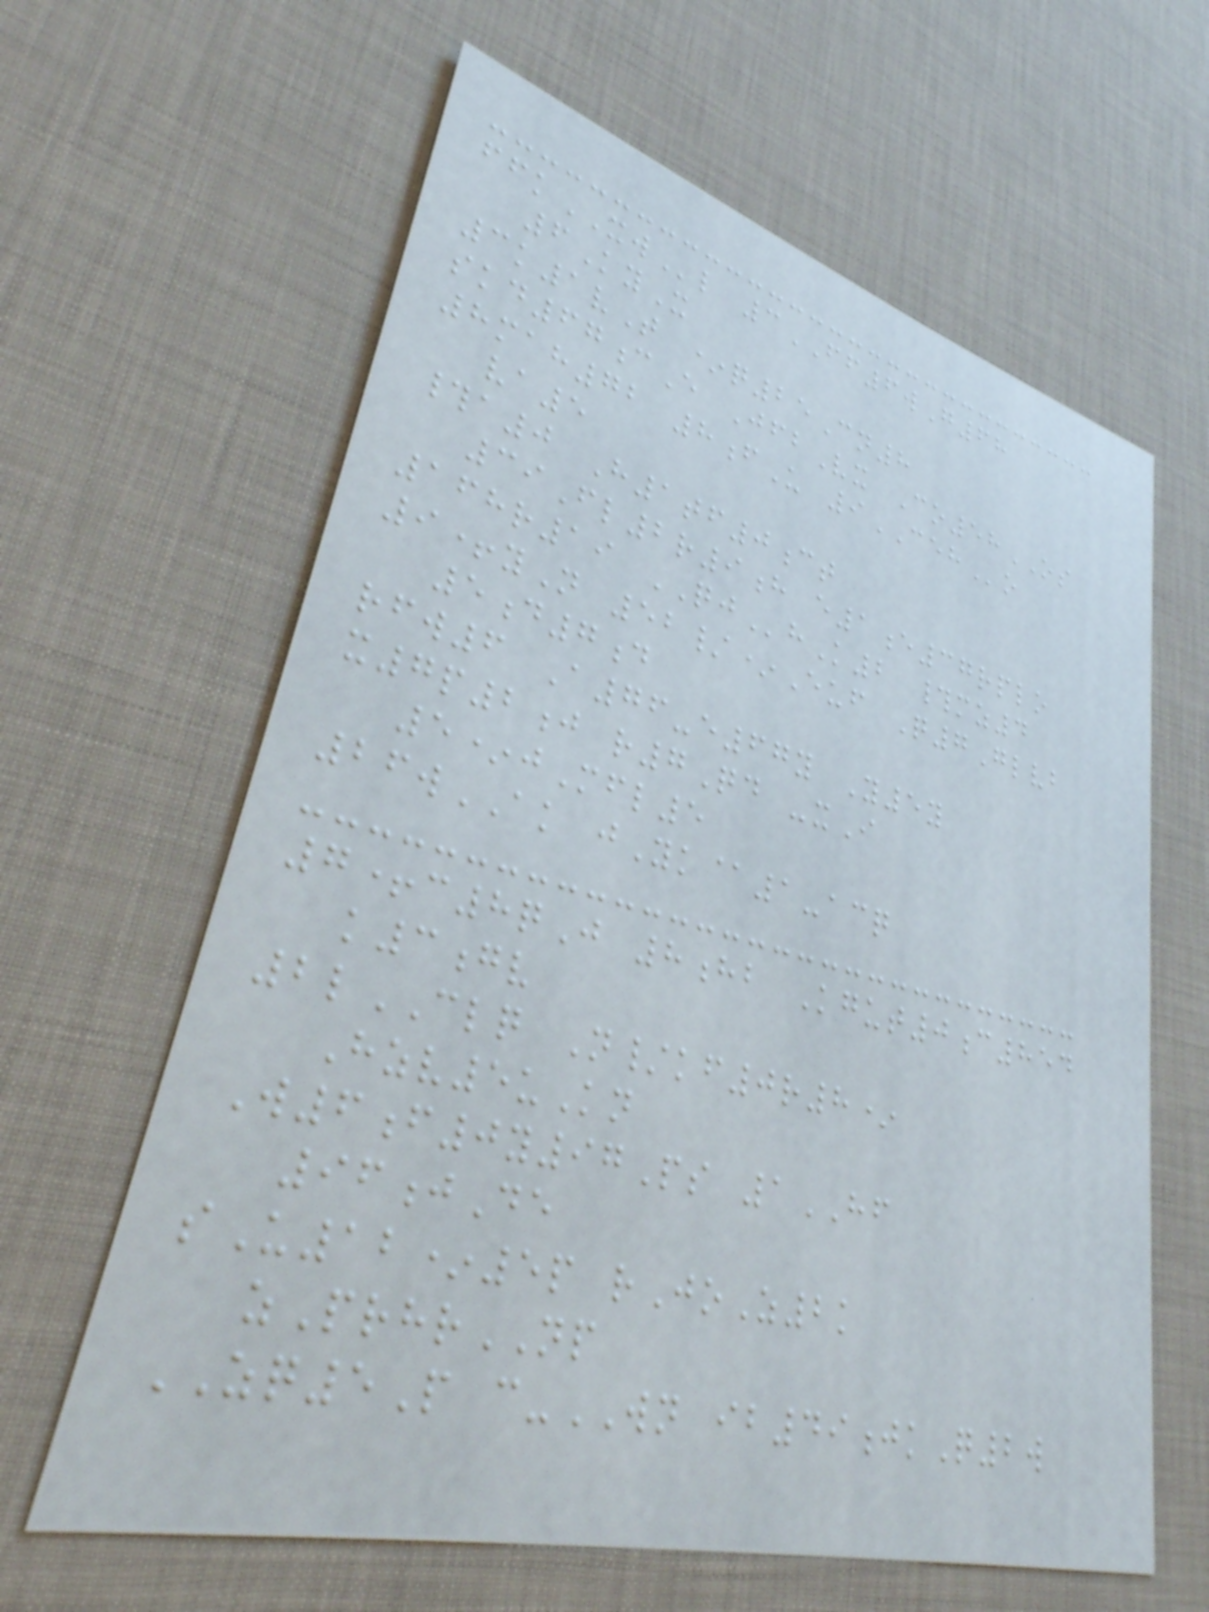ffkXWl 3FF6wG68
6KyX
3k1vT *q25Cn8
skd67cE JfbVx Co58OS
8mah72 8fU 9CEHo
va5
#a0 H1tf0ct
39Fl2r9h e1e37rplo
168r19 QJhK2 #mz4
9+yN 52/*Euf Q7Glvb
5d7d
rfw6 A76-e67y Y5y
x7p2j r7Qd -xI
5*jMfl5
26wAK jYk@1-acq
7+c8qJ 8hb Kgut0c854
k3gv
2lCLQ N/kf0r8*
Hzv5uKn
W6f0y97Ps 1HF
96jDe
sU12*5p rJoZ2k
zPrhrNP
ZQ5P c-WN ib49jkQ2w
